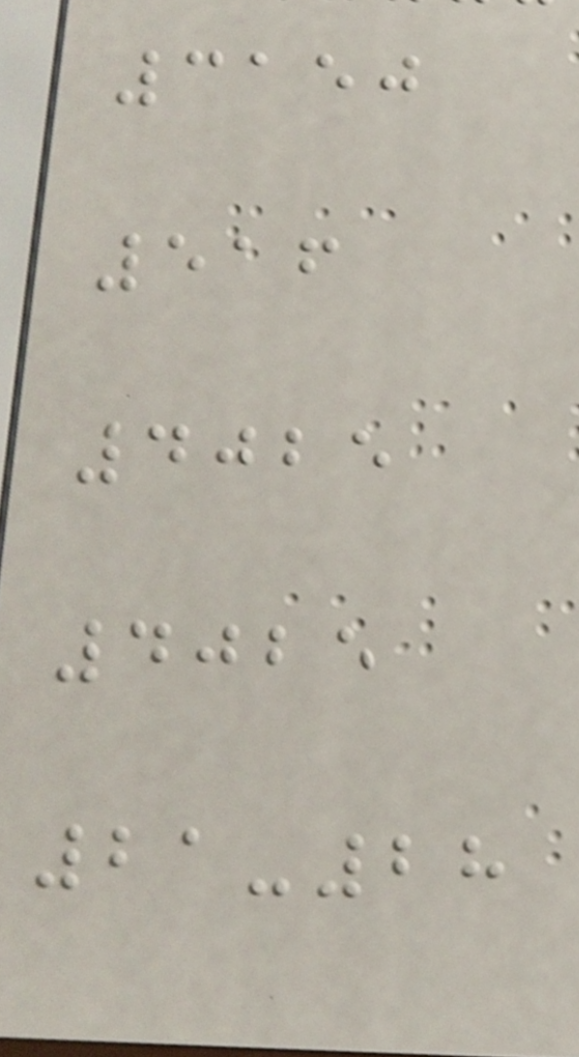3150
516
4025
4025
21-28
